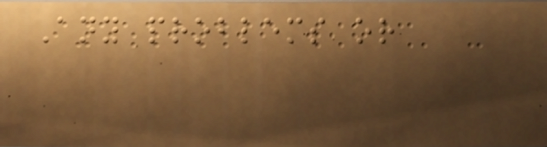Any problems or
